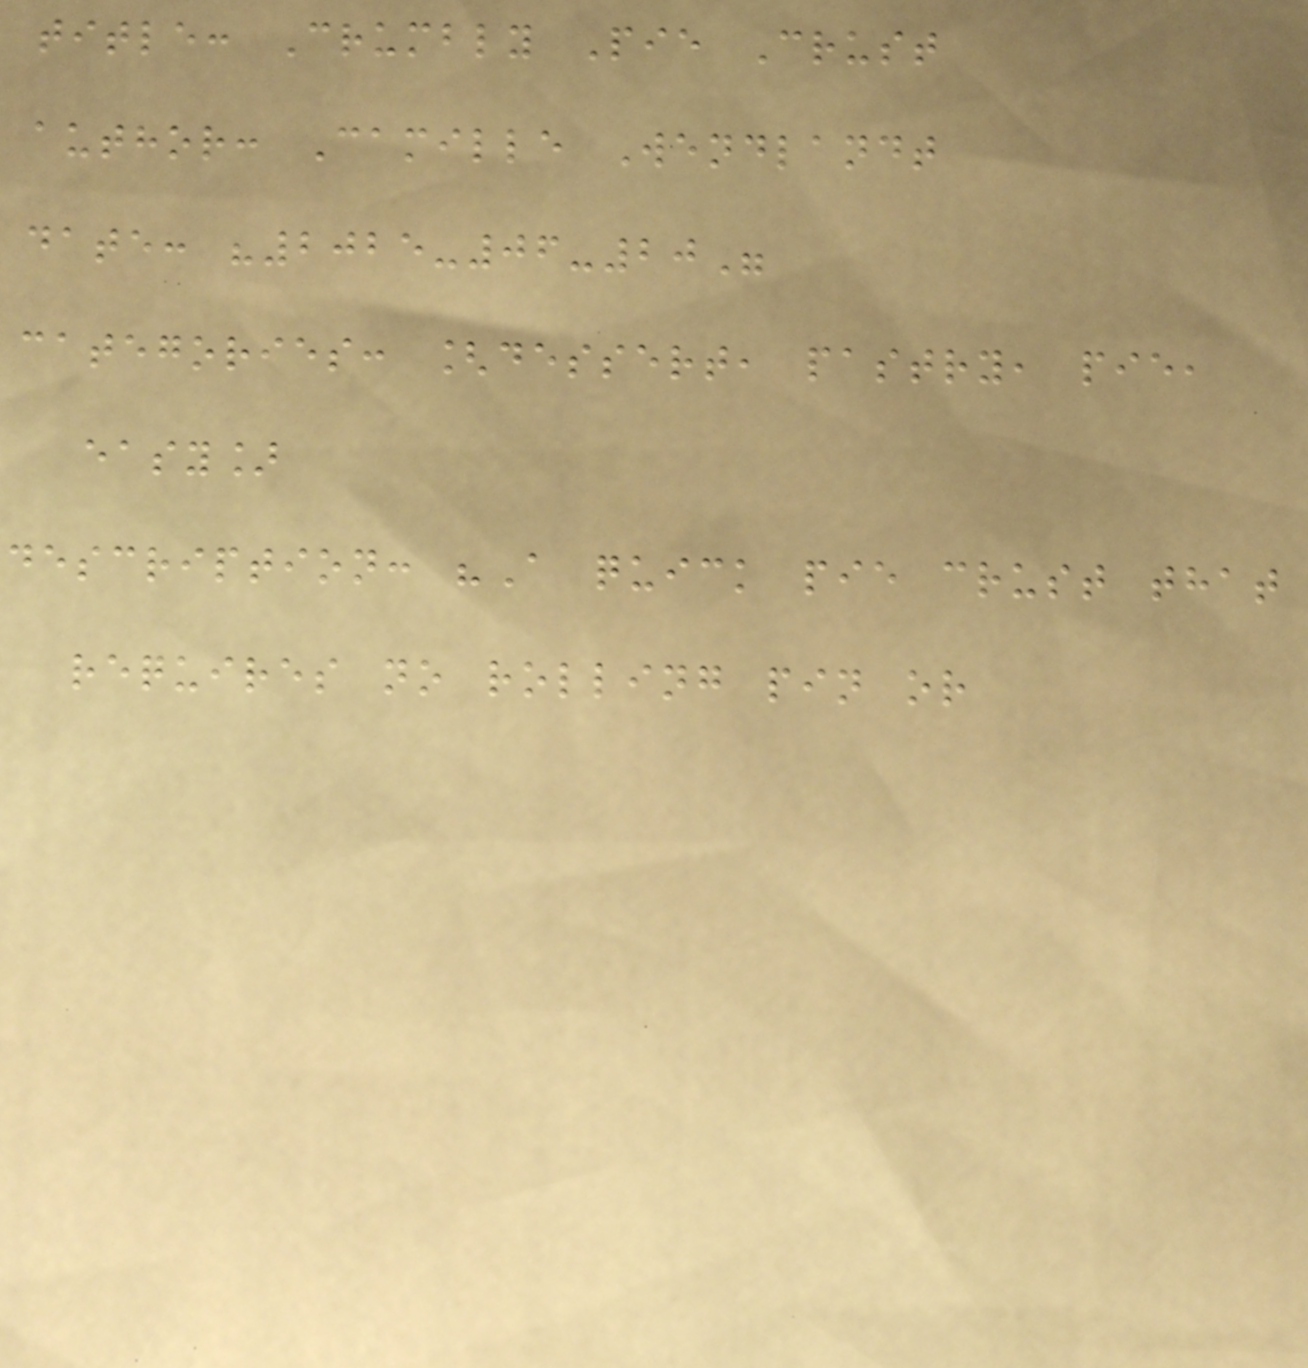title: Crumbly Pie Crust
author: Camille Wendlandt
date: "2025-06-20"
categories: [dessert, pastry, pie,
easy]
description: "A quick pie crust that
requires no rolling pin or
